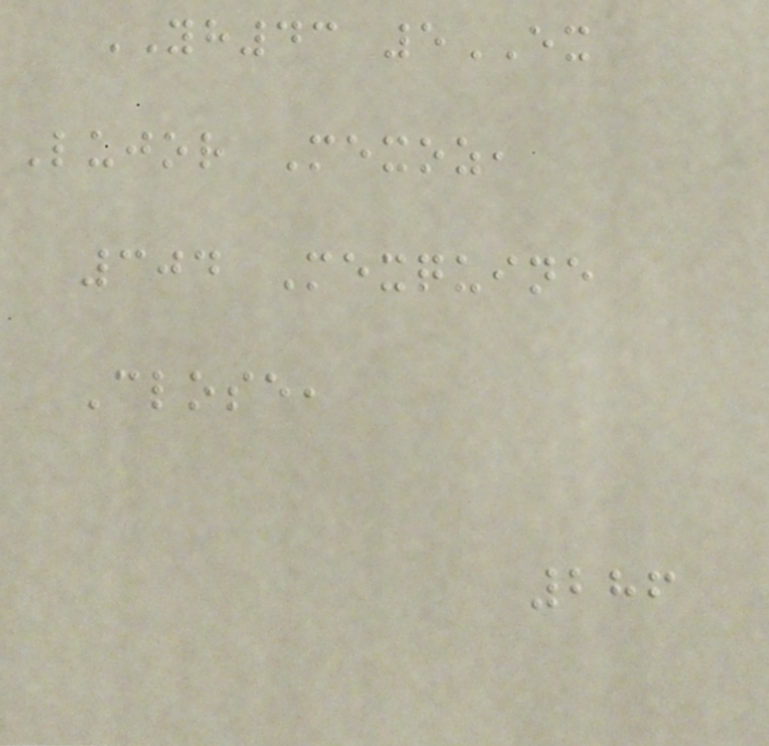YH43 5EX
Lujor Mexoz,
304 Mexquine
Close,
286
